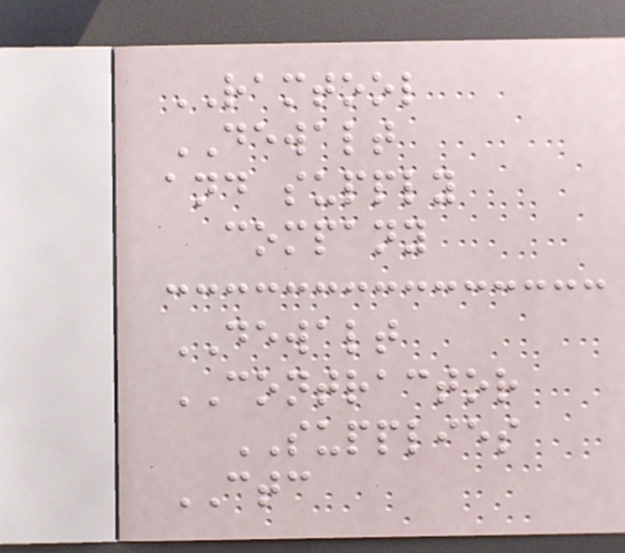RAMTOOL
DEWALT
and supply
company
DEWALT
CONTRACTOR
SUPPLIES
CTC
